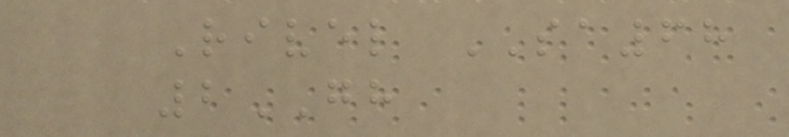Rivel SA68
2GH
